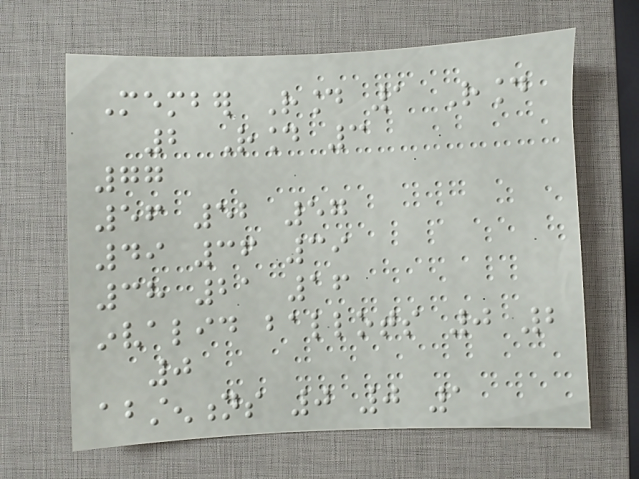Member Round 1 Round
2 Round 3
77
56 52 57
49 36 39
38 21 16
invalid ballots 0 2
0
abstentions 0 0 1
